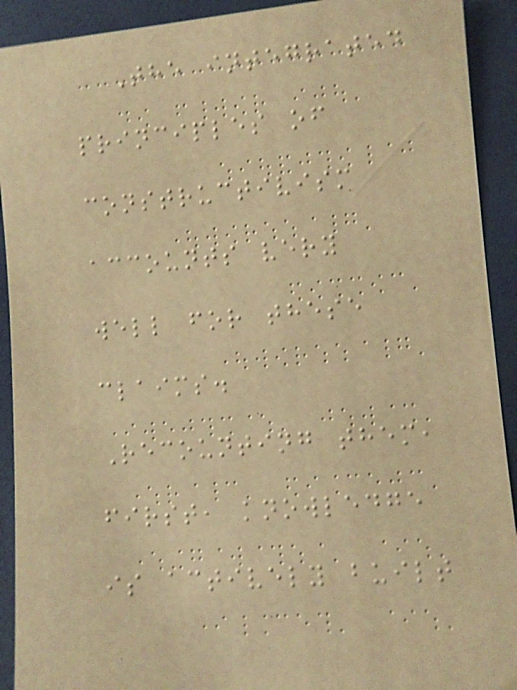The integrated
principles of
constructivism
accounts very
well for these
claims.
Recounting them,
first, knowledge
is actively built
